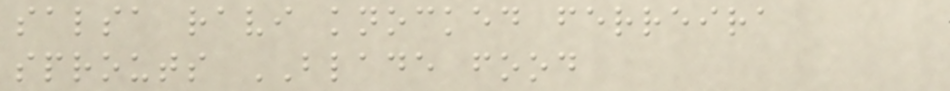salsa ravi knocked ferreira
sprouts BLADE food
